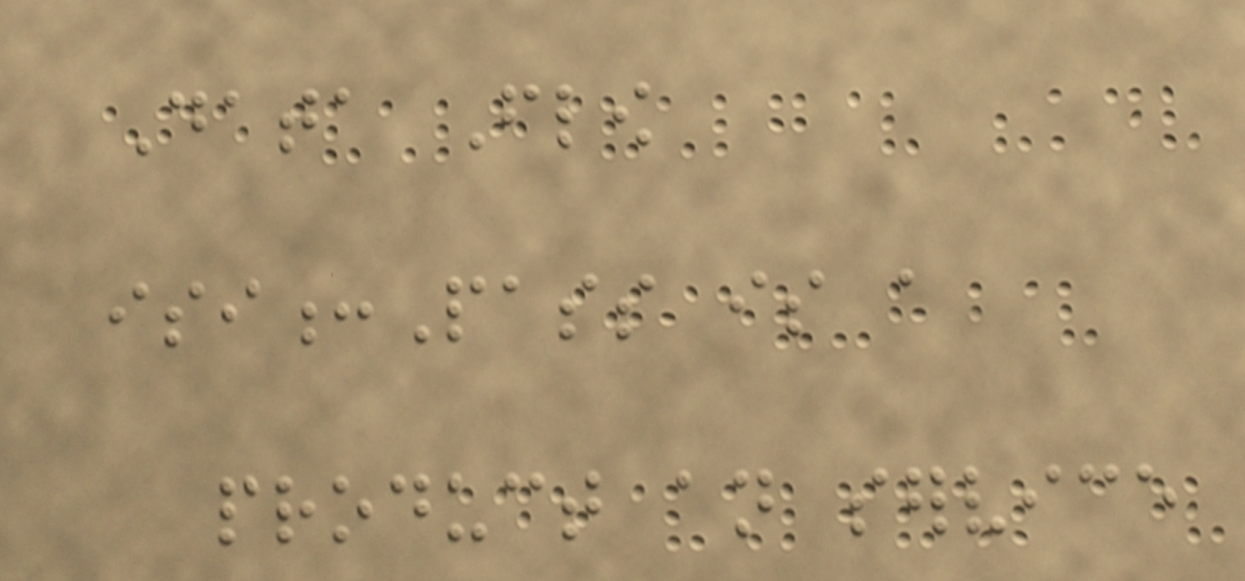Data Flow
isi:Pass is a
product an service
